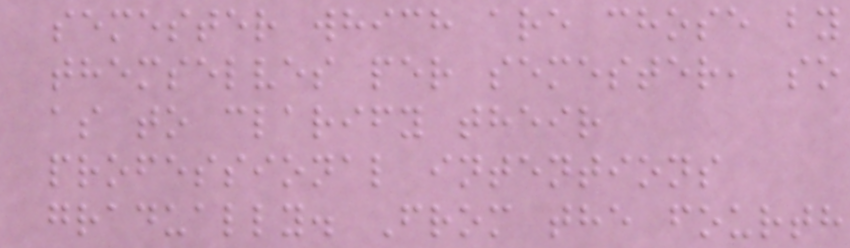semester which are chose by
themselves per semester, so
as to clarify their
professional intentions
gradually. From the fourth
